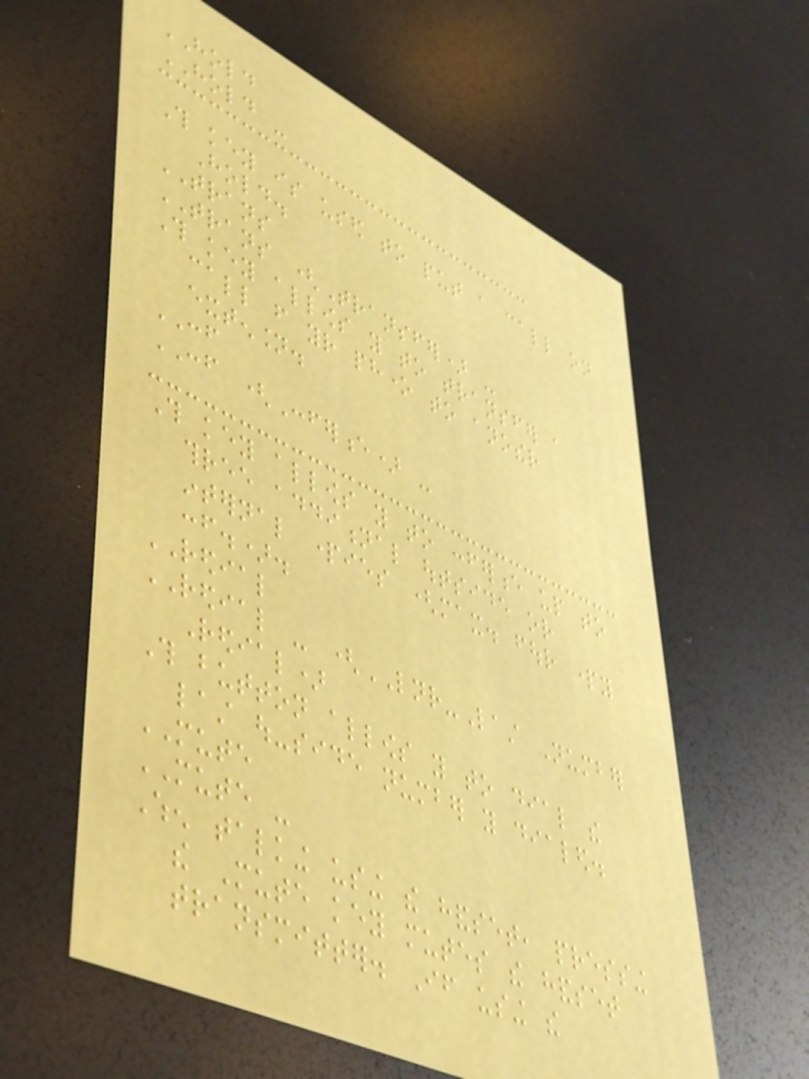HOLD
HOLD -
This key is used to put a call on
Hold.
TRANS
TRANS (Transfer) -
This key allows you to transfer a
call from your phone to another
extension.
CONF
CONF (Conference) -
This key allows you to conference up to
three additional outside or
internal parties (max. four party
conf.).
REDIAL
REDIAL - (LNR-Last Number
Redial)
This button allows you to dial the
last out-side number you dialed.
MUTE
MUTE -
When talking using the handset, pressing
the Mute key mutes the handset
transmitter. If using the
